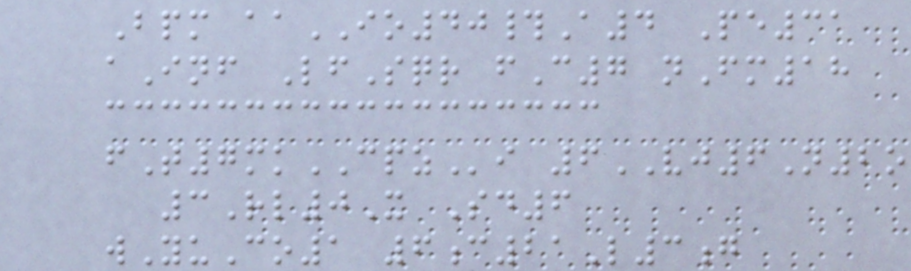Bpm aaIO40#A4 Pe31
aInf LfSqr fC7 nFm18
fT7mkCPZi 6VJ6N2o
3Rl0X Sd6
wYuCo1 6c21L3g
